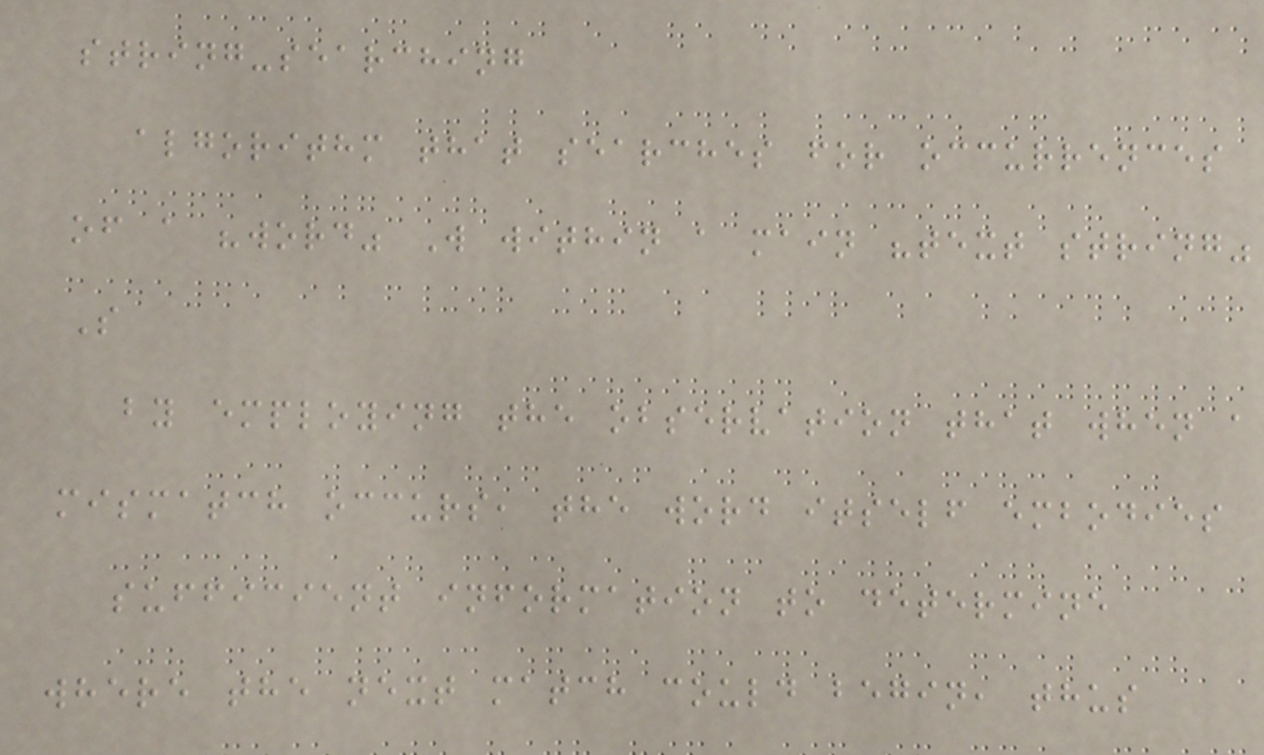string-searching
algorithm that searches for occurrences
of a "word" W within a main "text string"
S
by employing the observation that when a
mismatch occurs, the word itself embodies
sufficient information to determine
where the next match could begin, thus
